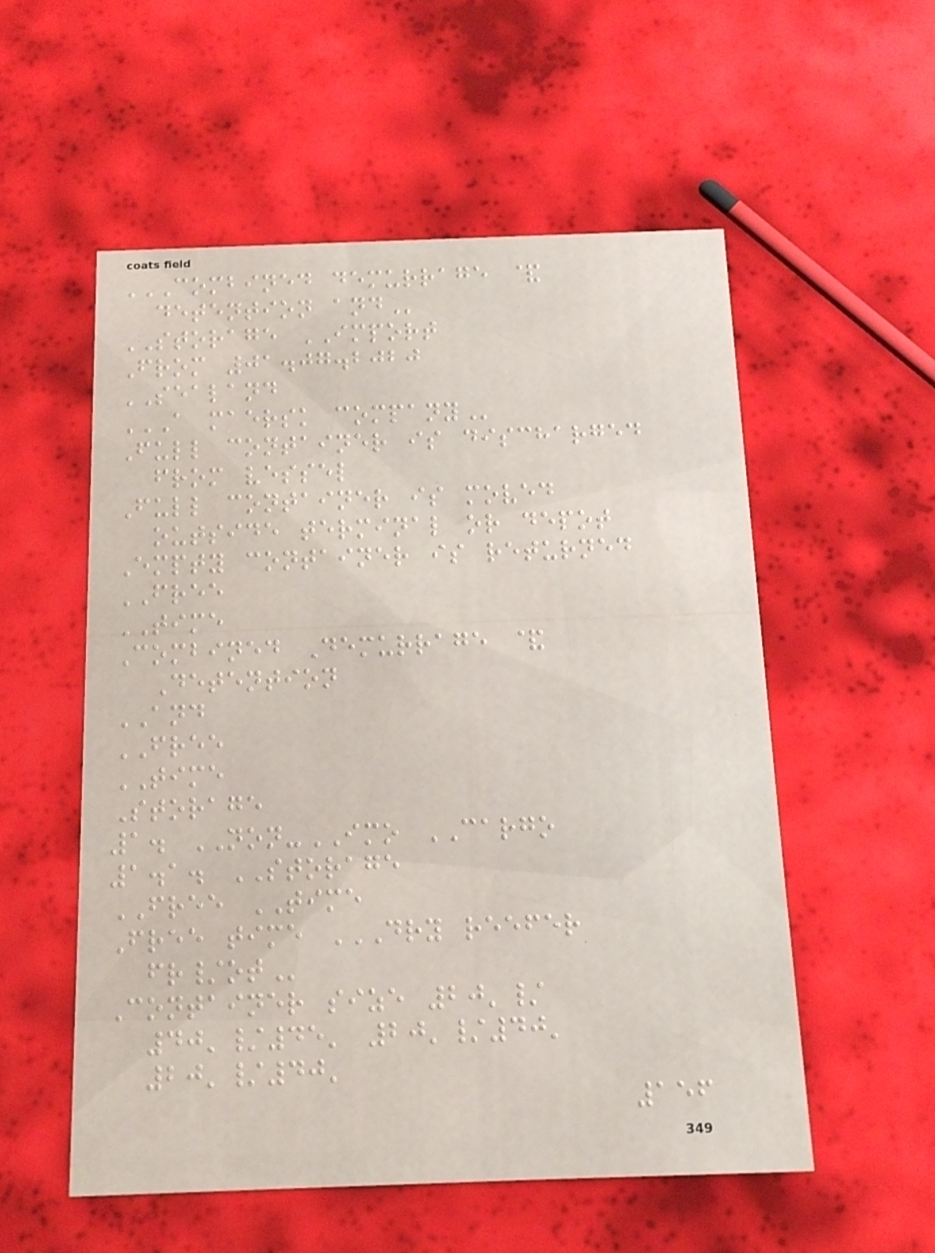COMBINED DEMURRAGE &
DETENTION AND
STORAGE IMPORT
From 01.07.2020
SEALAND
A MAERSK COMPANY
Full container is discharged
from vessel
Full container is moved
outside terminal or depot
Empty container is returned
FREE
TIME
Combined Demurrage &
Detention
AND
FREE
TIME
Storage
1. NON-IMO CARGO
1.1. STORAGE
FREE TIME
Free time DRY REEFER
FR/OT
Container size 20'/
40'/45' 20'/40'
20'/40'
156
